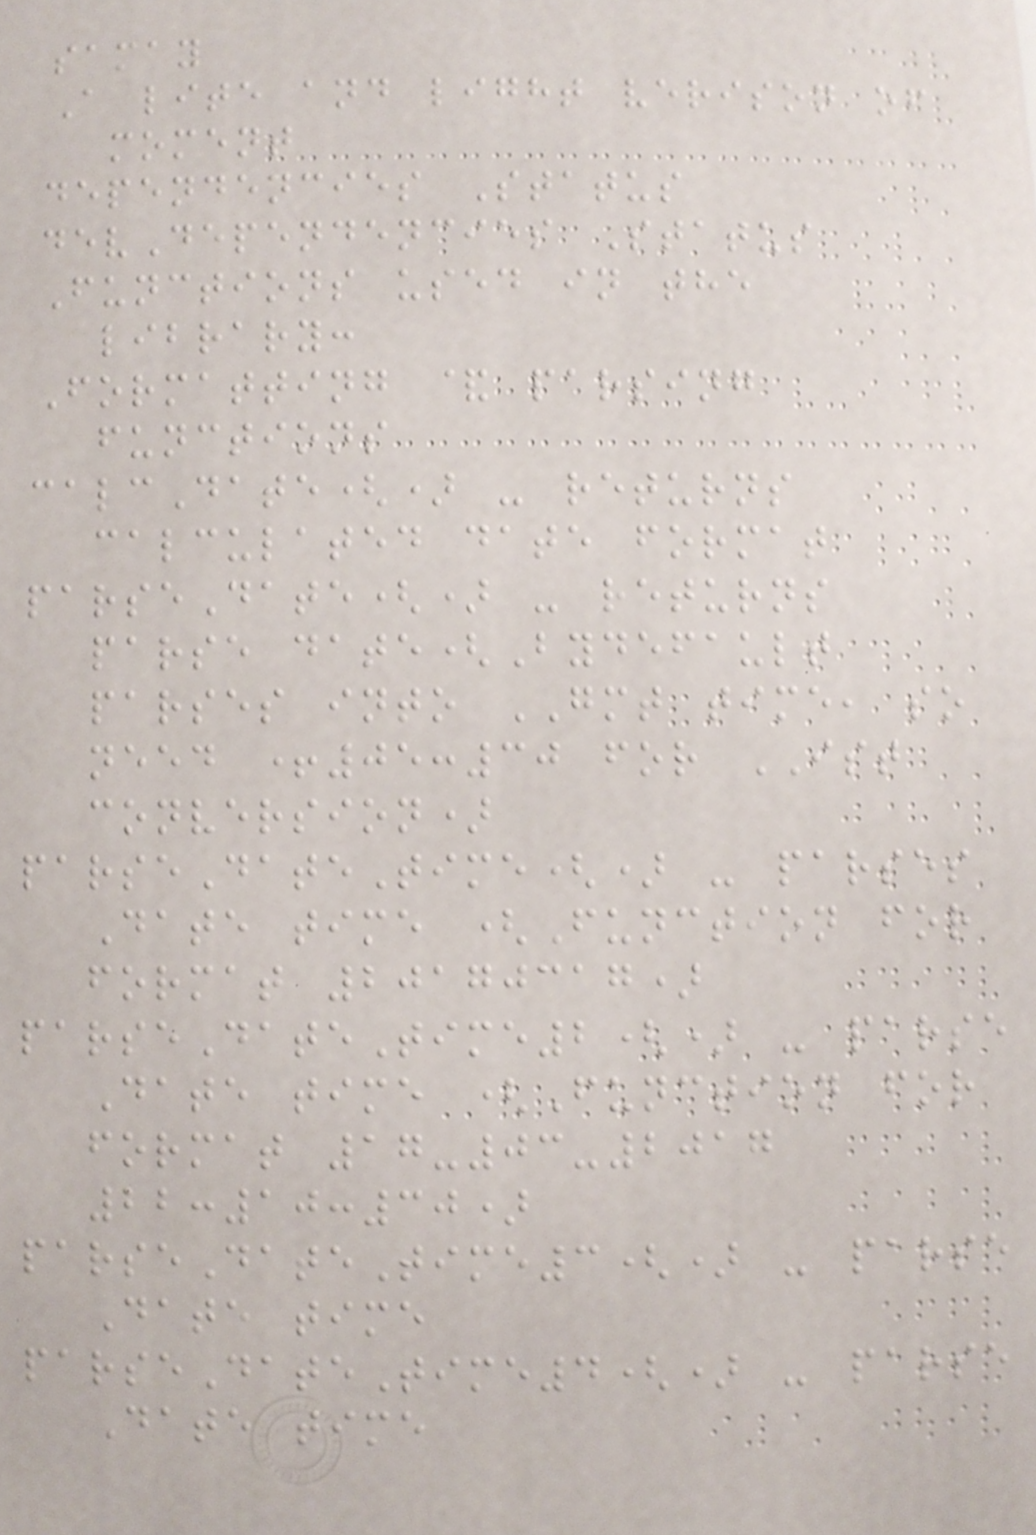samay
A lite and light verison of
moment
dependencies Status
devDependencies Status
Functions used in the
library:
Formatting & parsing
functions
calcDate() - returns
calculated date format
parseDate() - returns
parse date(Bydefault
parses into GMT time, so
need +05:30 for IST
conversion)
parseDateTime() - parses
Date time (Function for
format 20170317)
parseDateTime2() - parse
Date time (Function for
format 17-03-2017
22:10:30)
parseDateTime3() - parse
Date time
parseDateTime4() - parse
Date time
